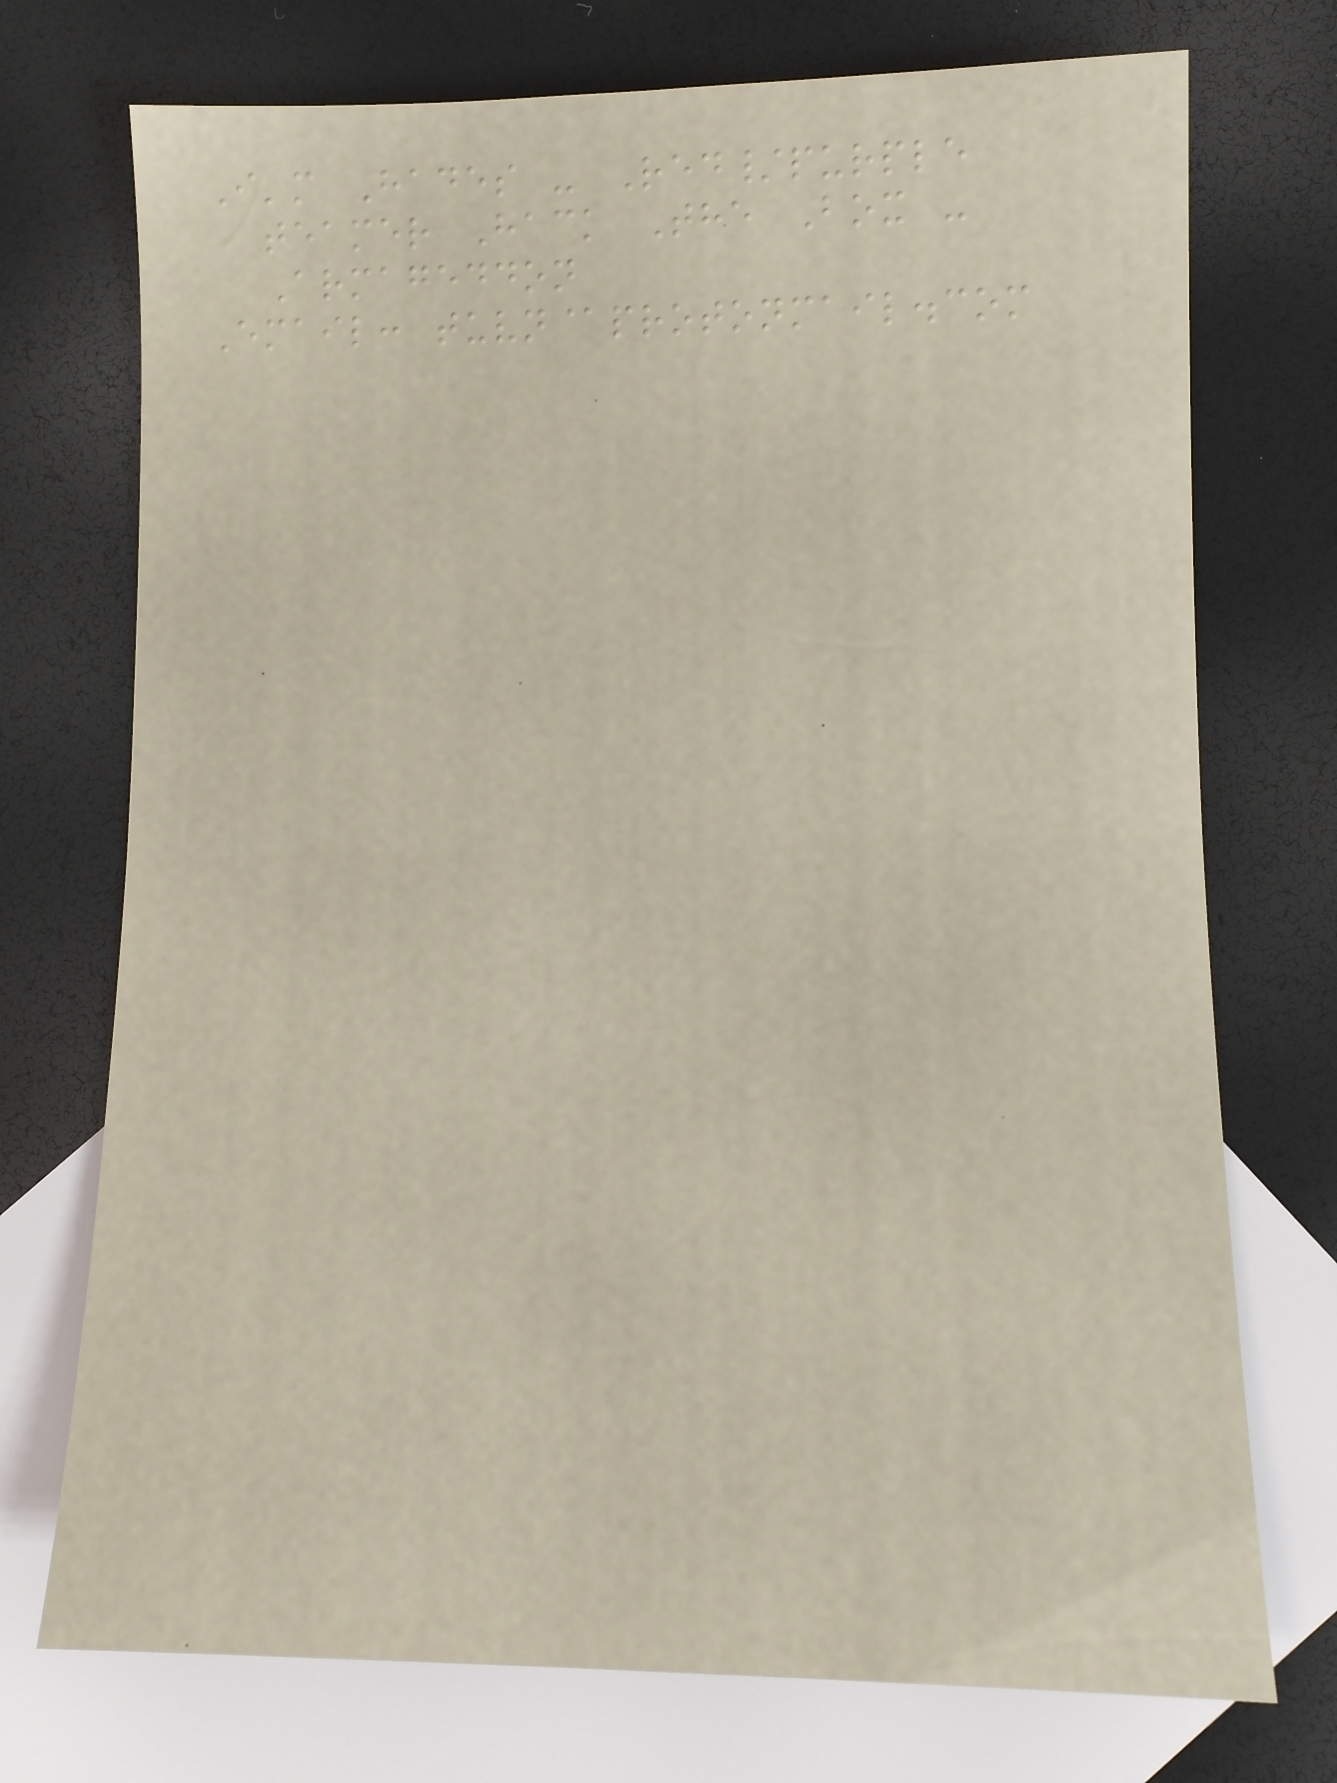I'm Hades - Red/purple
teamer Hack The Box -
Armageddon
Email: tuvn@protonmail.com
